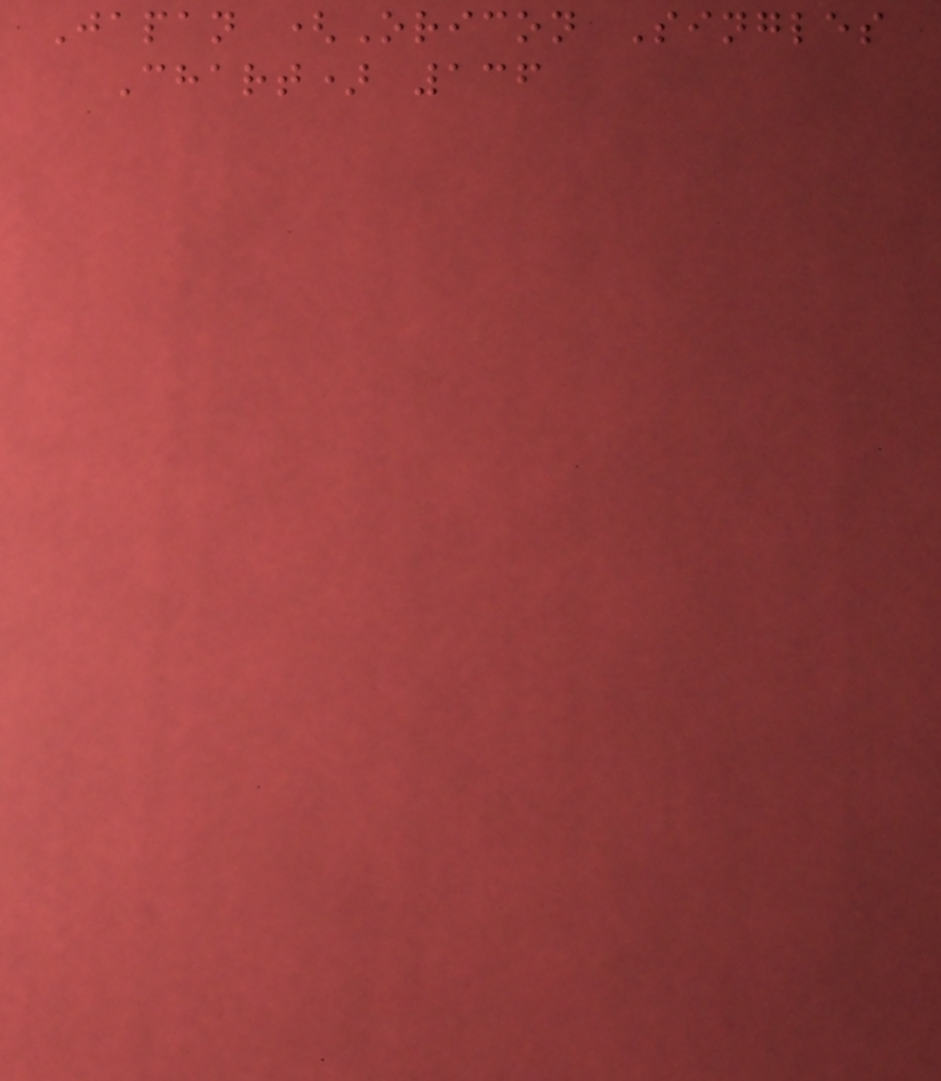Japan (Oricon Singles
Chart) 136
